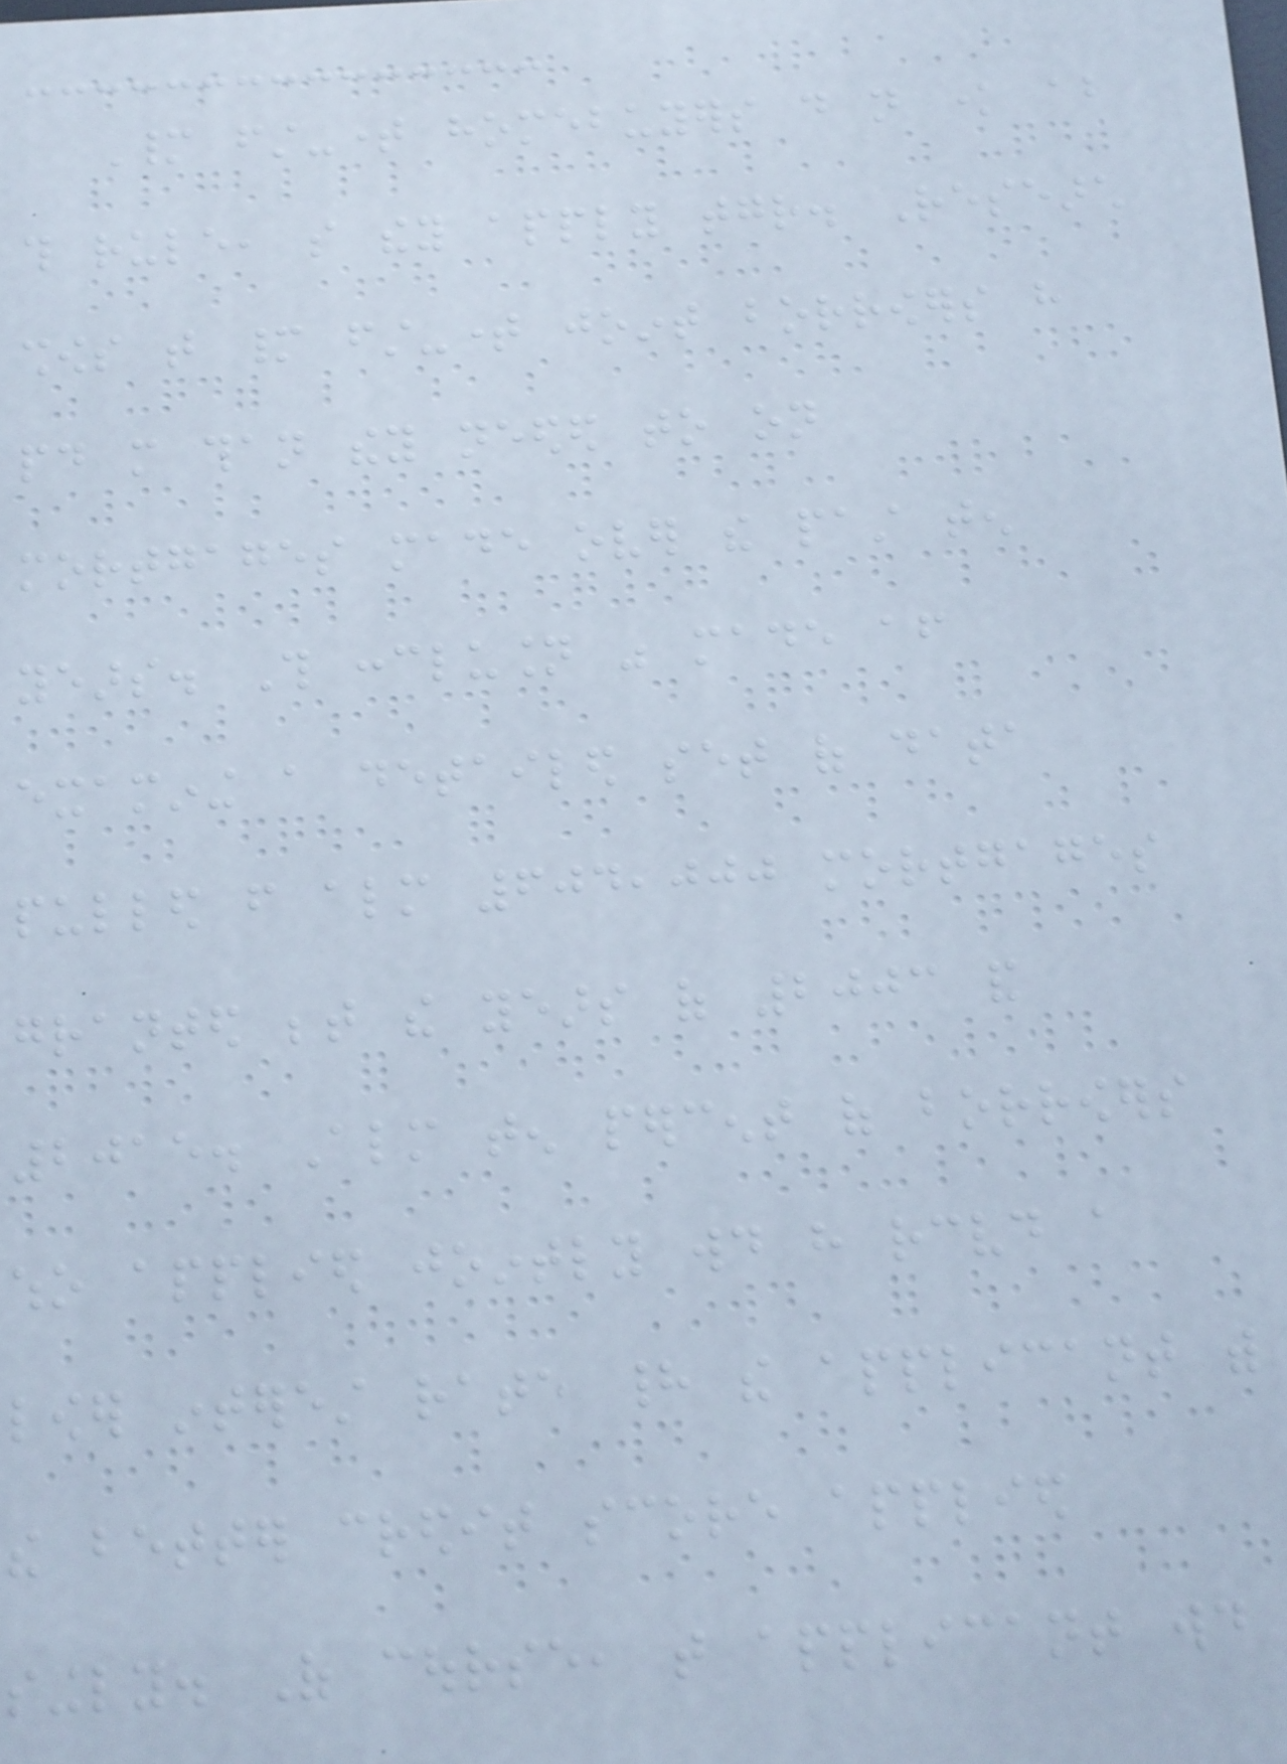Many first-time homebuyers do not know about
this rule, so they apply together. Research
shows that many first-time joint borrowers have
paid more than they needed to on
mortgages made over the past ten
years. This conclusion was made after
examining a detailed set of data
pulled from almost 604,000 mortgages
granted between the years of 2003 and
2015. Almost ten percent of borrowers
who applied jointly would have received a
lower interest rate had the applicant with
the better credit score applied
singly. Of course, that applicant would
